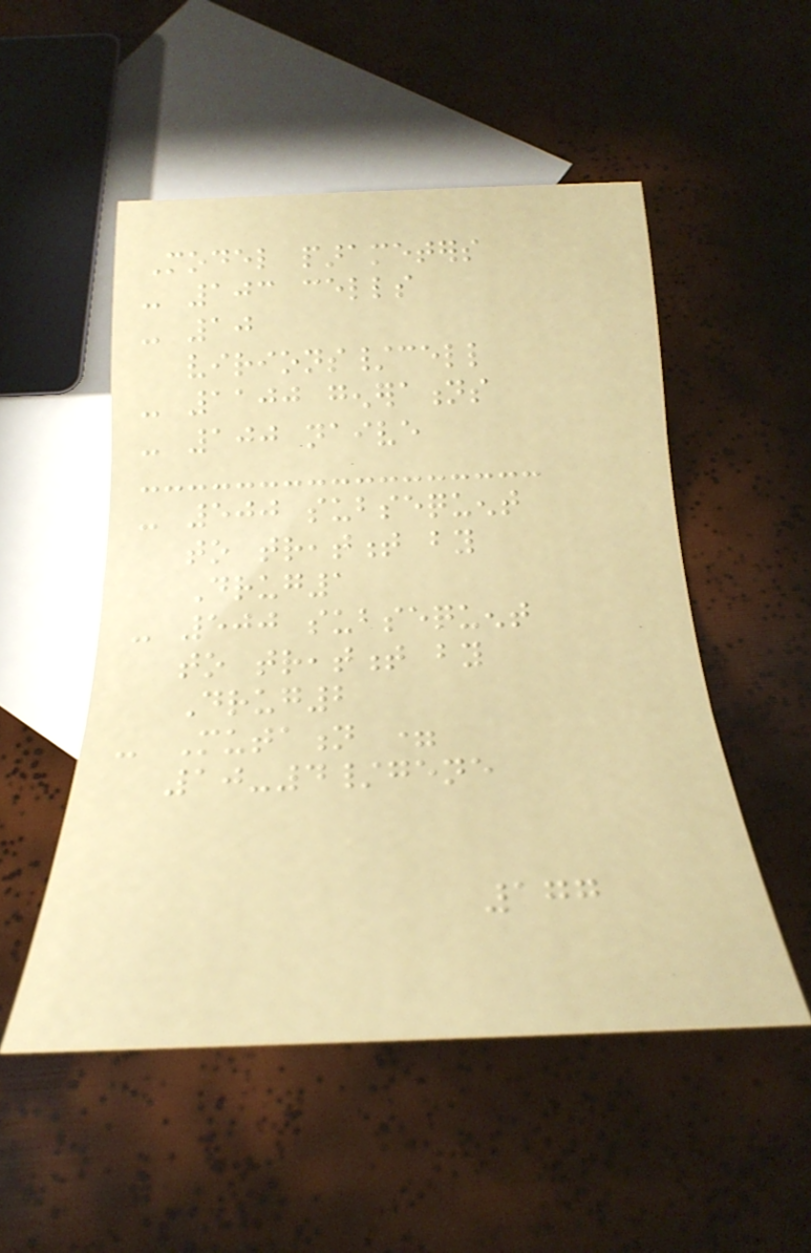Model parameters
- 103 cells
- 10
virions/cell
- 1100 generations
- 100 naive
- 500 subsequent
to treatment by
Drug1
- 500 subsequent
to treatment by
Drug2
- Mutation =
10-4/gene
177
